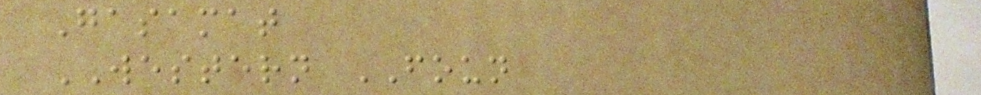Gasamat
WESTERN FOUN
